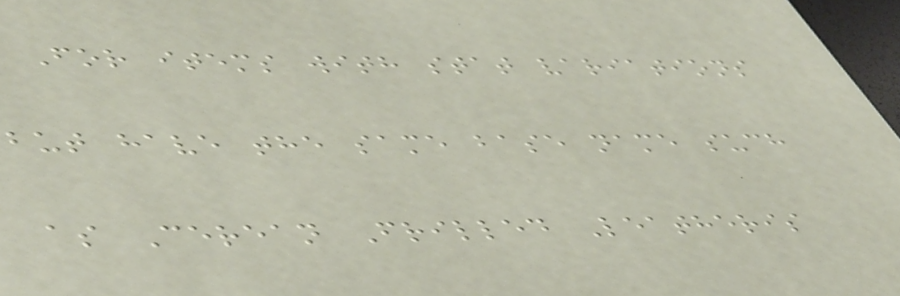For items with stat variations
but have the same base name such
as Cerean Frilled Leatheris
